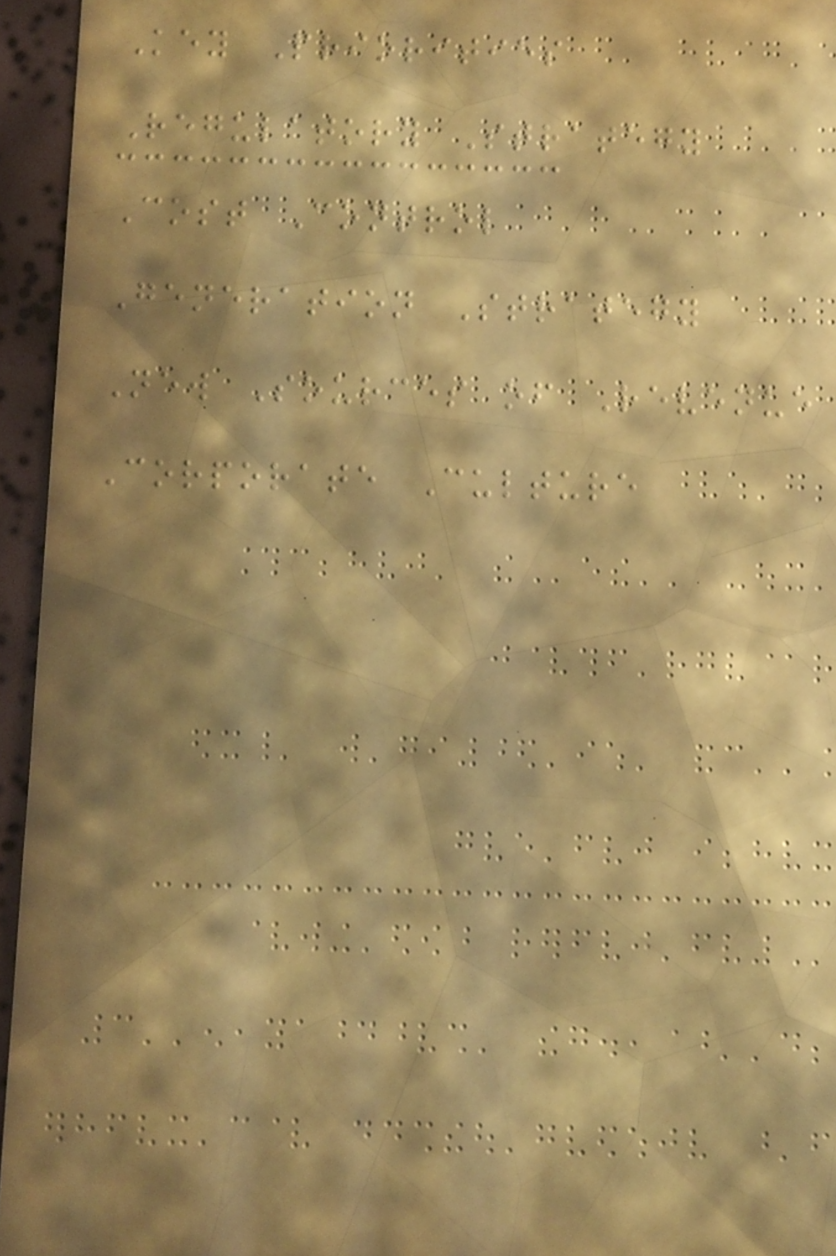Key Priorities
Regulatory Strategy
Cost Control
Generation Strategy
New Sources of Revenue
Corporate Culture
